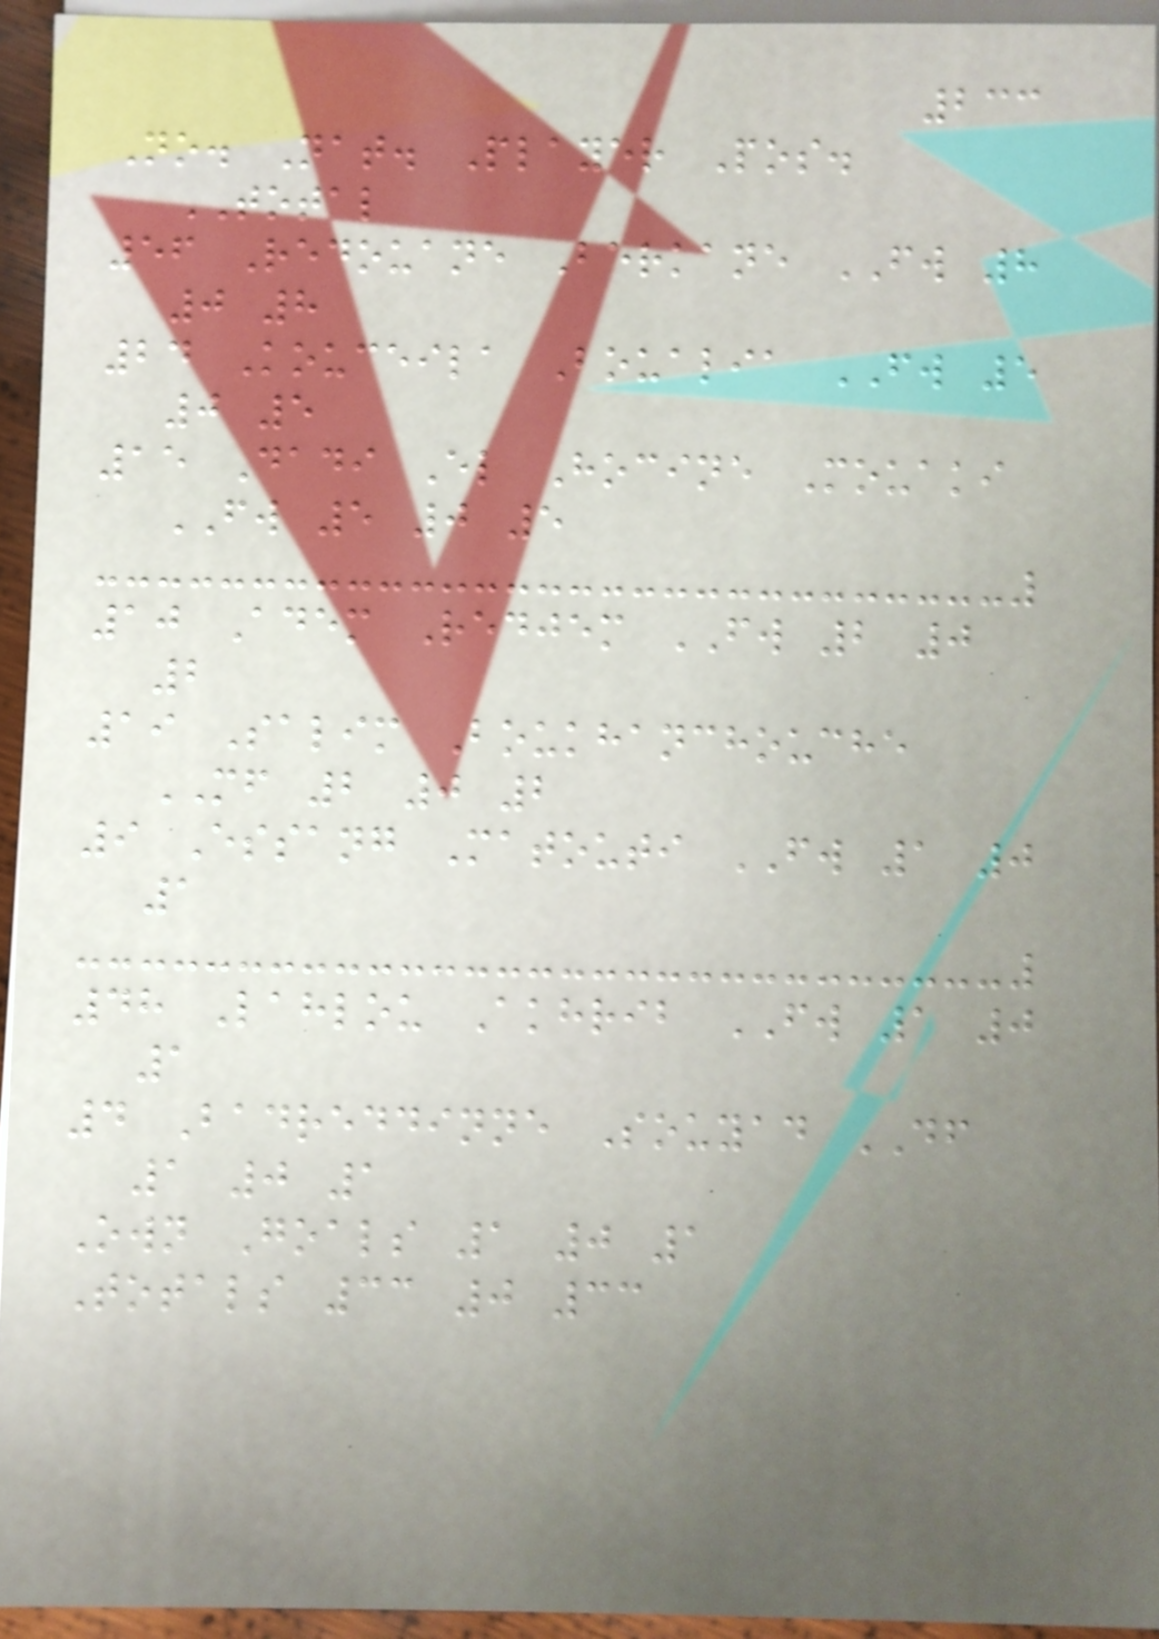233
No. Nat. Player Pos.
TOTAL
56 Redouane Berkane FW 8
0 8
24 Kouceila Boualia FW 5
0 5
15 Dadi El Hocine Mouaki
FW 5 0 5
10 Adem Redjem FW 2 0
2
19 Salim Boukhanchouche
MF 2 0 2
9 Essang Matouti FW 1 0
1
48 Lahlou Akhrib FW 1 0
1
4 Badreddinne Souyad DF
1 0 1
Own Goals 1 0 1
Totals 33 0 33
